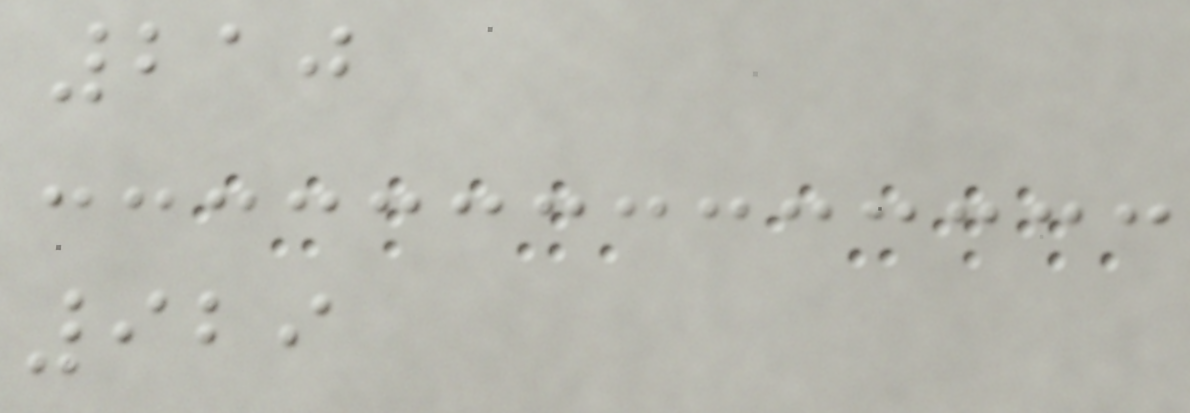210
929
